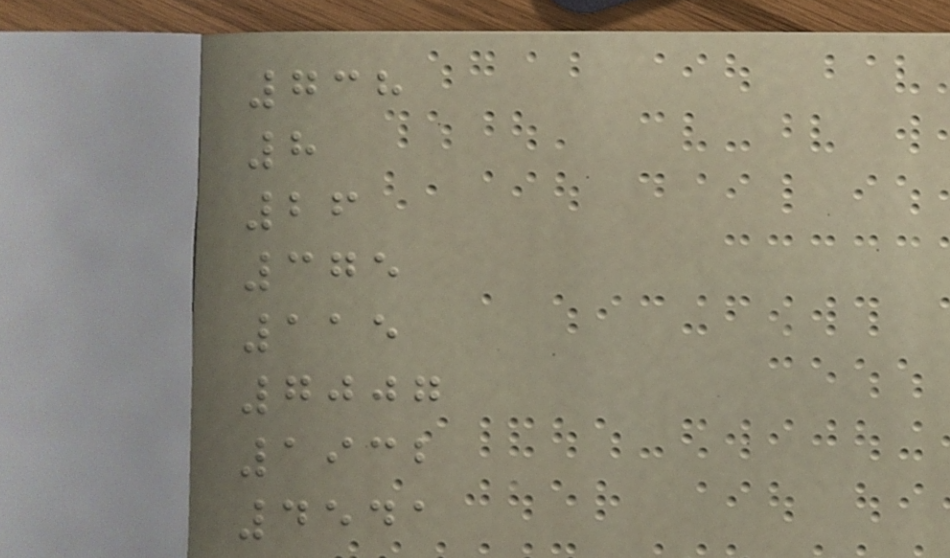738
8
26
375
115
7007
1932
4541
